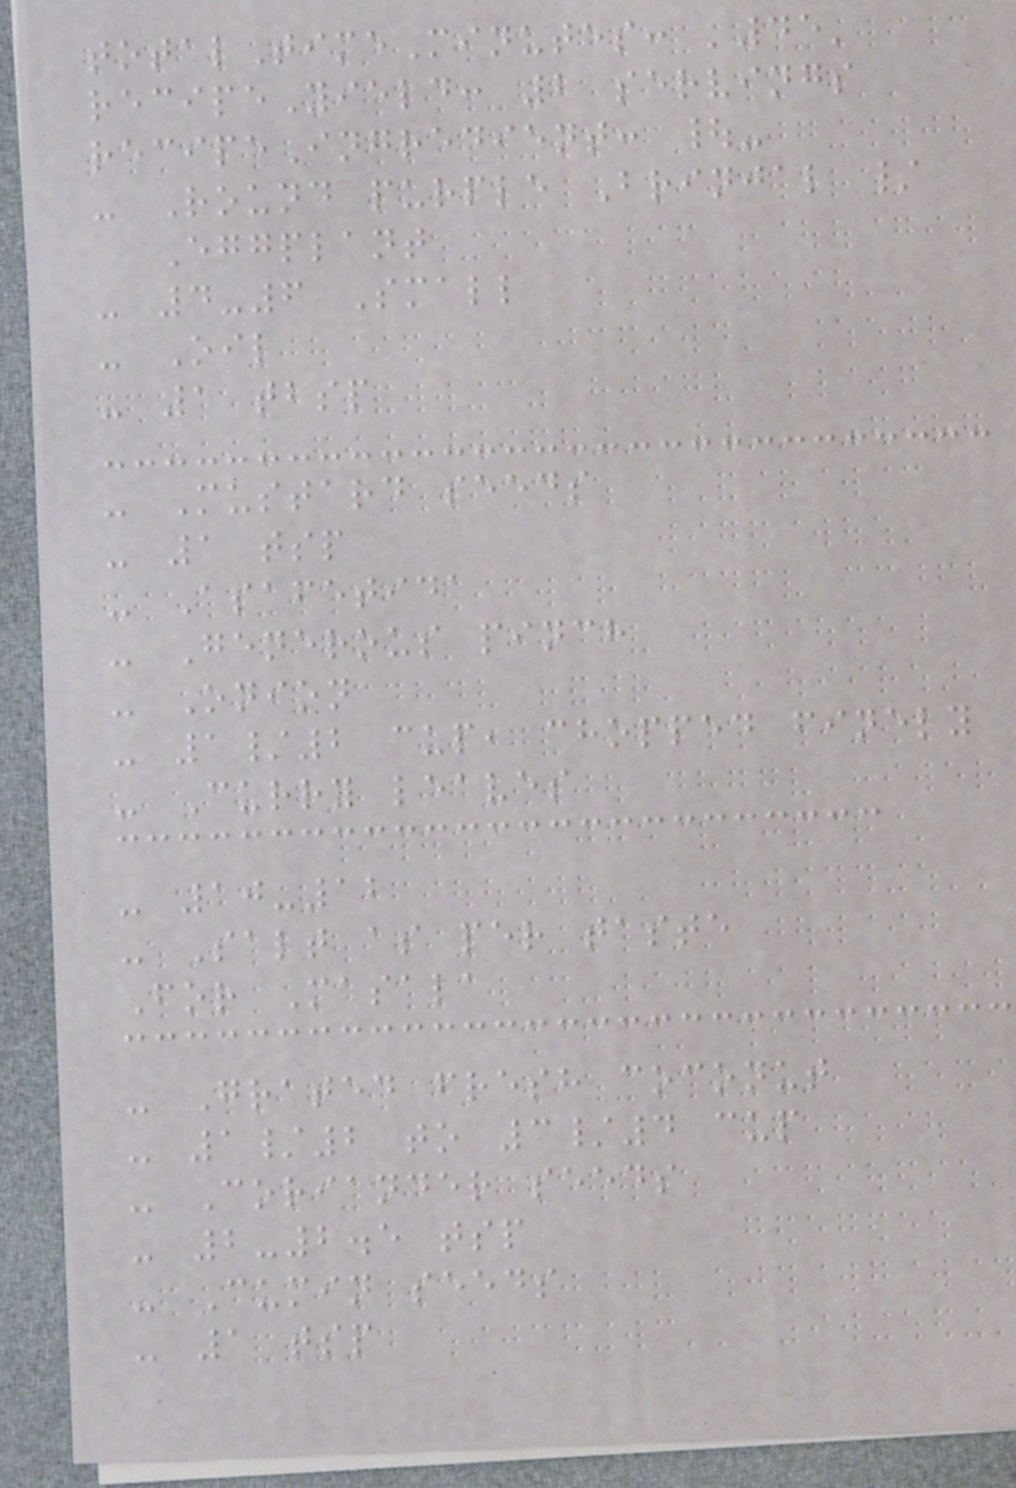totalTimeMinutes: '45'
recipeYield: 2 servings
recipeIngredient: |-
- Round purple Brinjal /
Eggplant
- 4-6 Small
- Oil
- 1 tbsp
- Mustard seeds
- 1 tsp
- Asafetida
- Generous pinch
- Onion
- 1/2 cup, chopped finely
- Curry leaves
- 10-12
- Salt as per taste
For Masala
- Grated fresh coconut
- 1/2 to 3/4 cup
- Coriander seeds
- 2-2.5 tsp
- Cumin seeds
- 1 tsp
